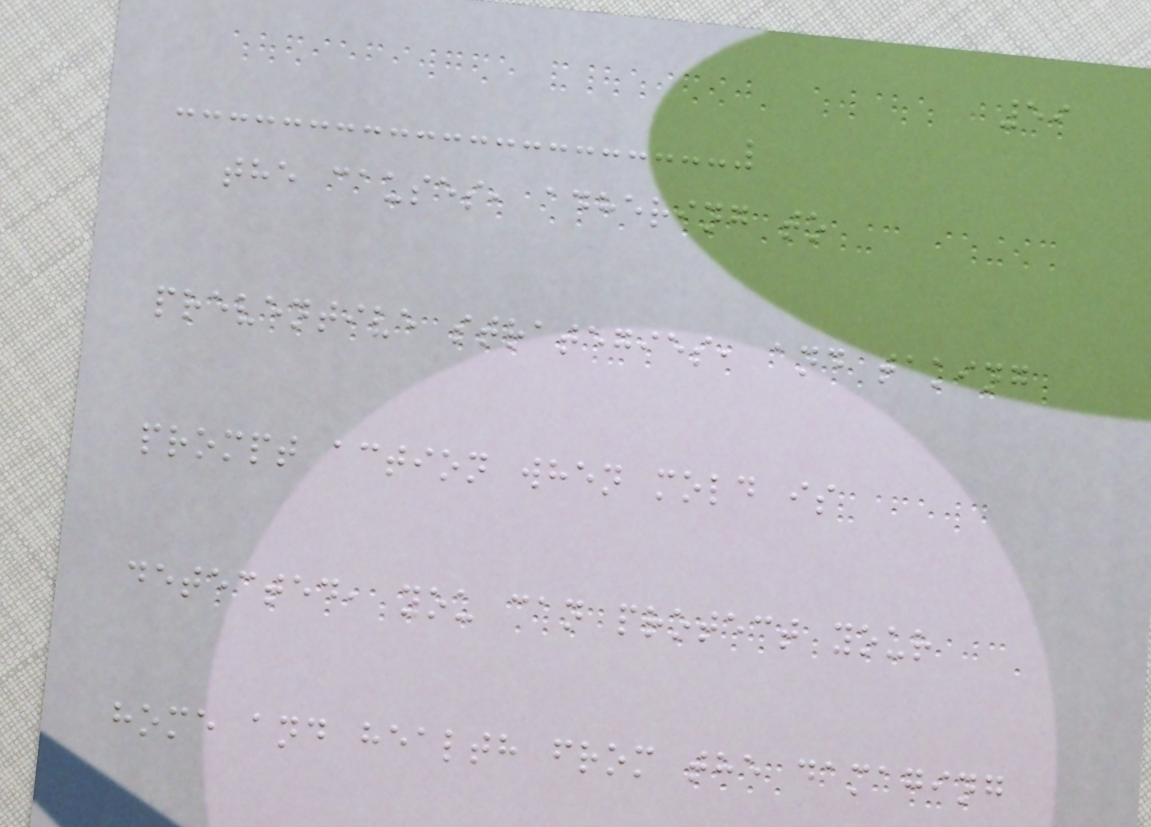59
the causes, adhering to
preventive strategies, and taking
prompt action when mold is
detected, you can protect your
home and health from the damaging
